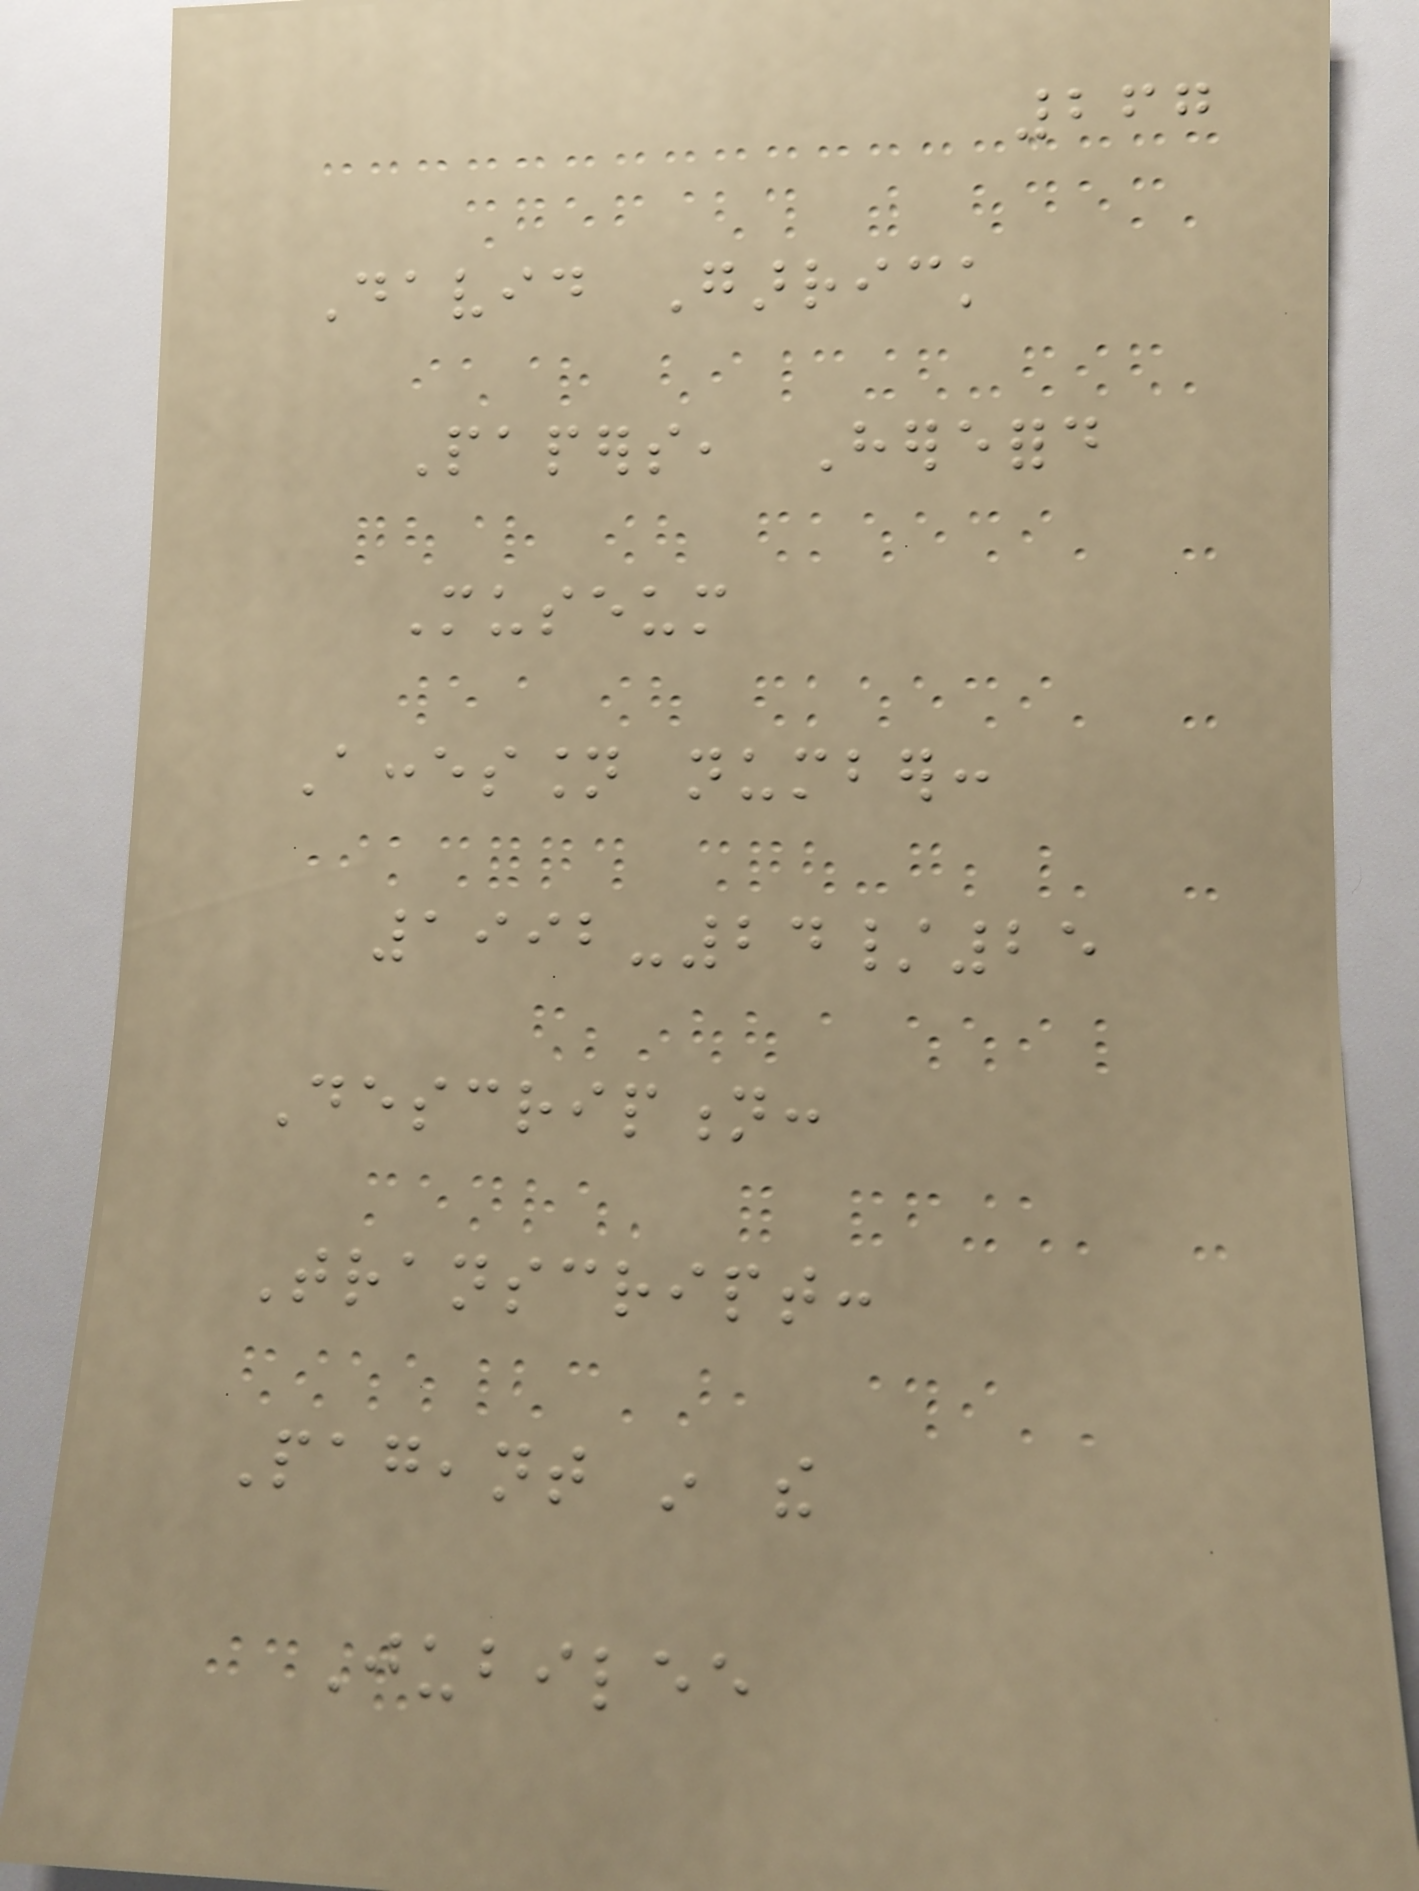267
David Garrick
Papers, Hereford
Museum
Accession number:
1992-24/25
Description:
Transcript:
Pageant in the
Jubilee
